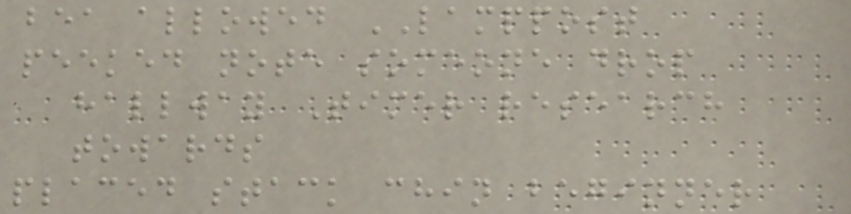bea allowed LAMPPOST
peeked note someone drop
hallway Timer research
towards
placed stack chin beginner
